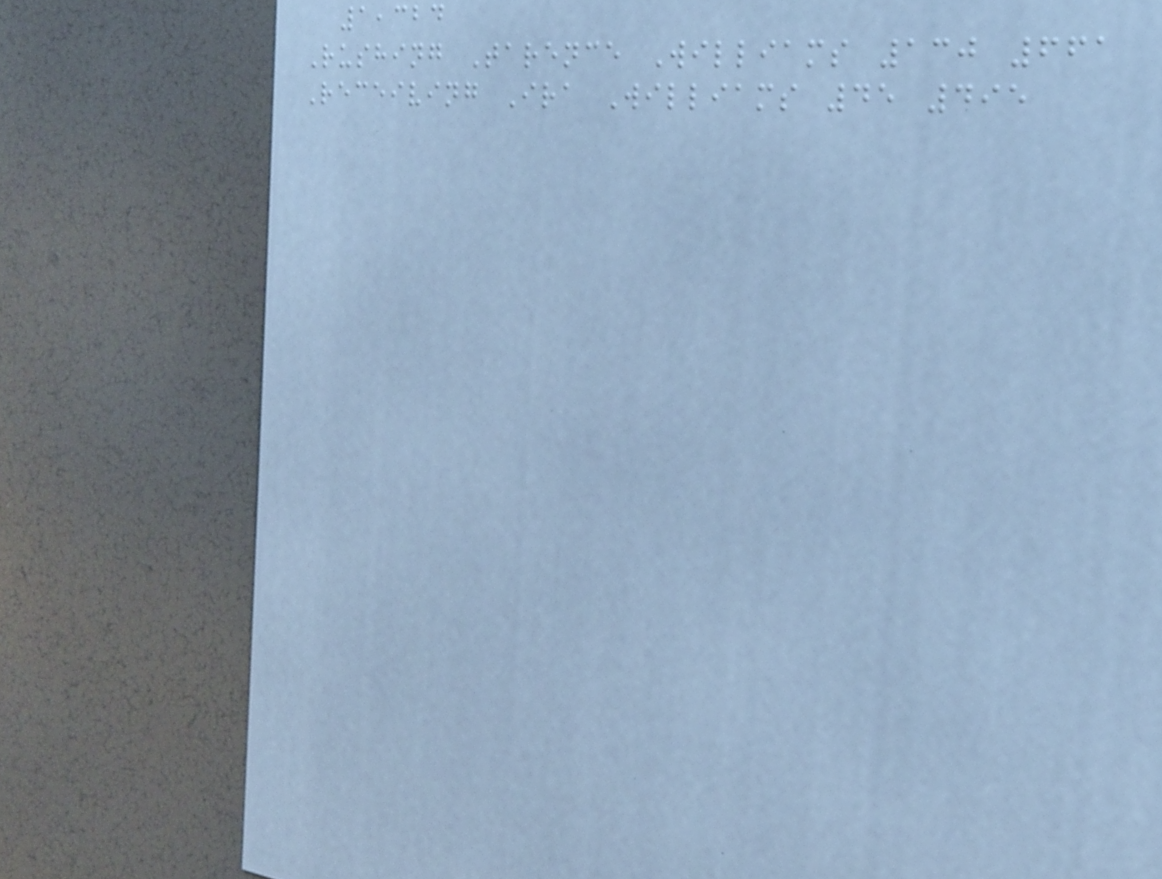1,324
Rushing Tarence Williams 130 661
Receiving Ira Williams 45 495
